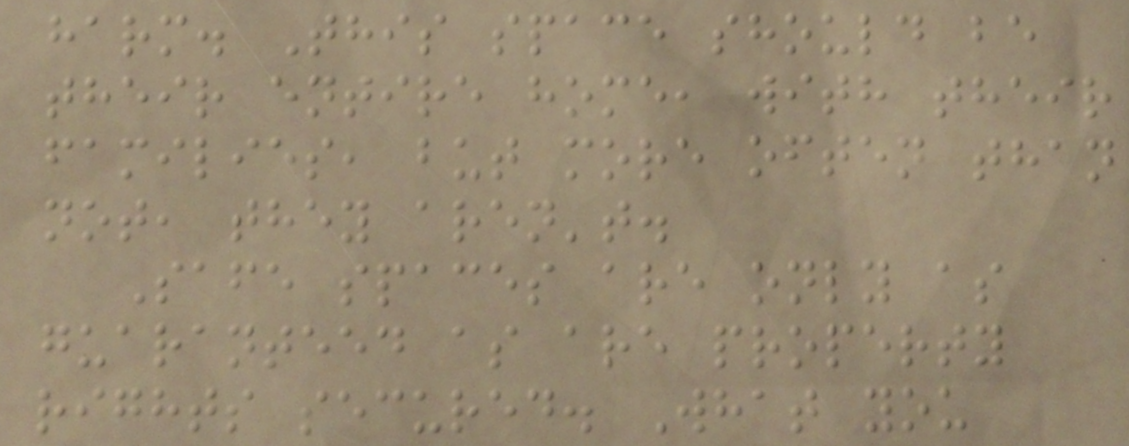harm. This space should be
their entire home, with their
families, but more often than
not, they aren't.
Safe spaces are only as
guaranteed as are property
rights secured. What you
